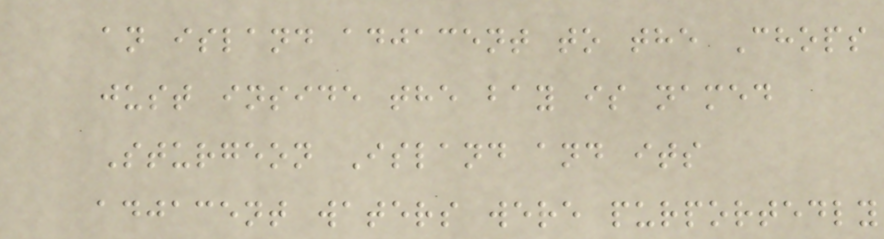an island adjacent to the Chops
just inside the bay is named
Sturgeon Island and its
adjacent waters were purportedly
